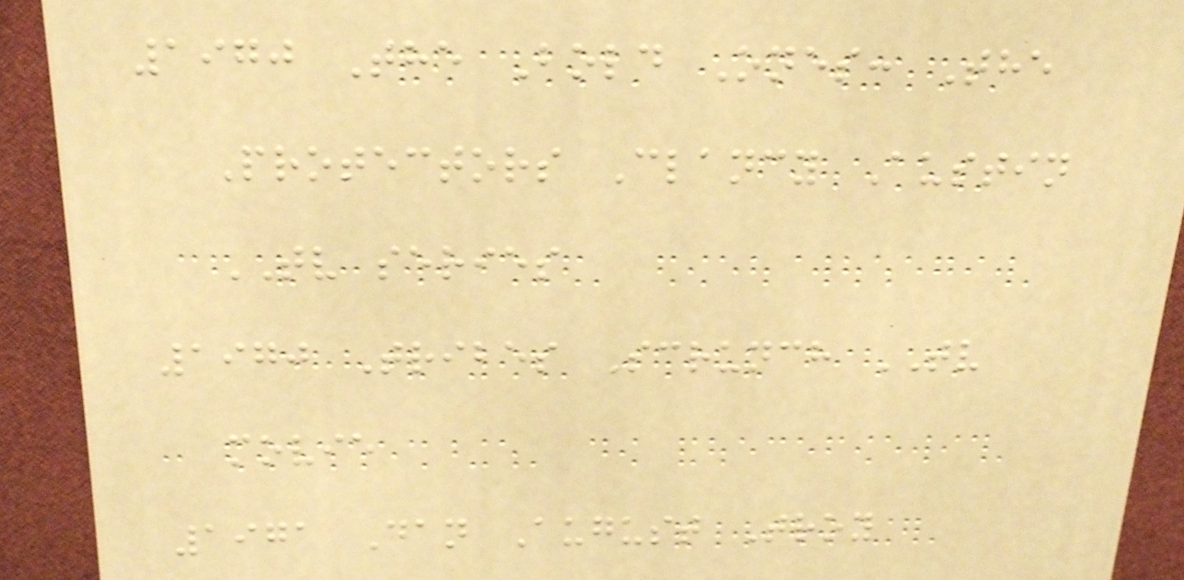1970 The Bold Ones: The
Protectors Clancy Austin
TV series
1970 Tribes Scrunch TV
movie
1971 Dan August Troy
